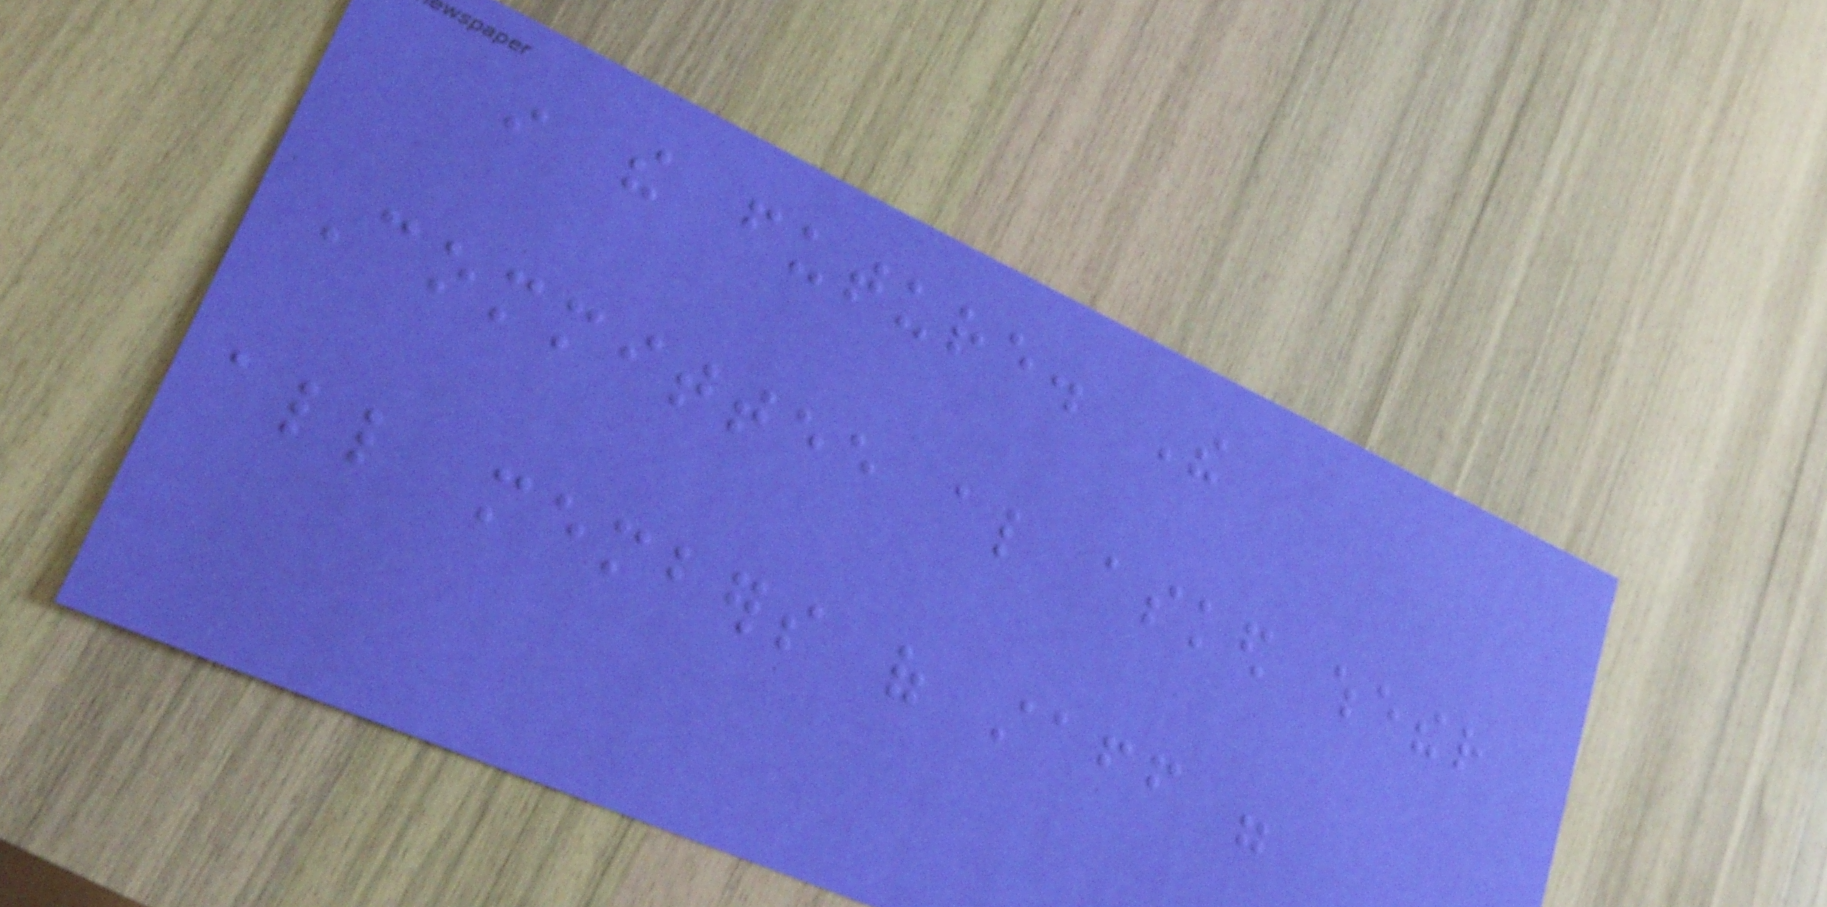in the future. The
Committee also asked whether
all members of staff were
